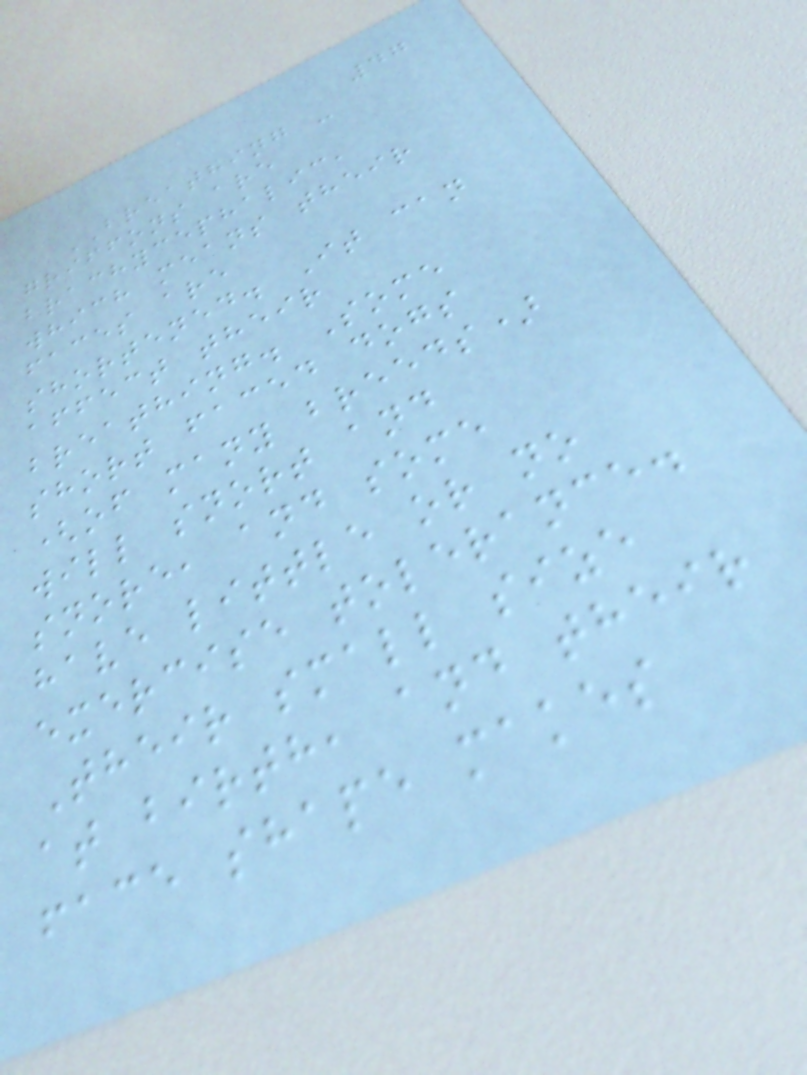47
BREATHING -
griffons are
brachycephalic,
which means their
faces are
shortened. It can
affect their
breathing. Some
short faced dogs
(of many breeds)
will snort and
snore, and some
have little or no
exercise tolerance.
Their small size
at birth, and their
face shape makes
